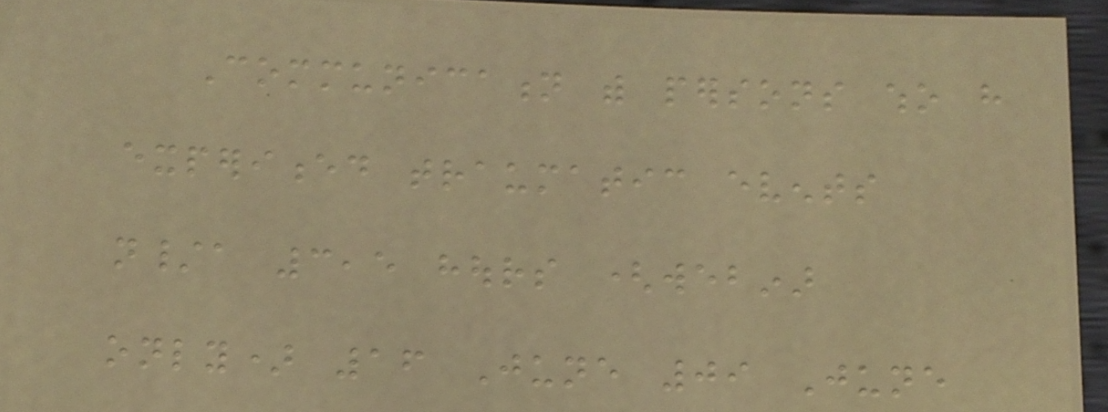Communication with persons who have
experienced traumatic events
n/a 3,5 hours (webinar
only) 16 June 09 June
